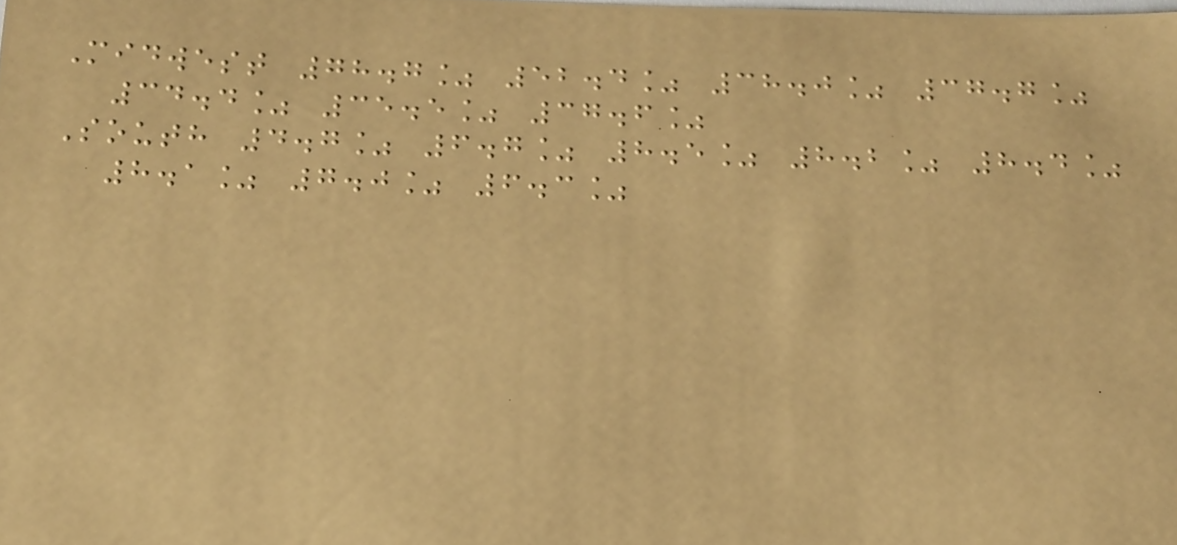Midwest 78.7% 52.4% 38.0% 37.7%
34.4% 35.5% 37.6%
South 4.7% 6.7% 8.5% 8.2% 8.4%
8.1% 7.0% 6.3%
